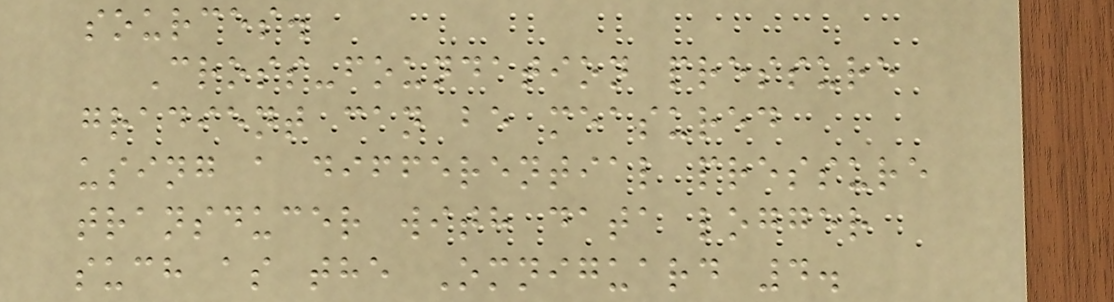sources.
Cross-foundation pressure
gradient can be measured
using a differential pressure
transducer with data logger
such as the Omniguard 4.
